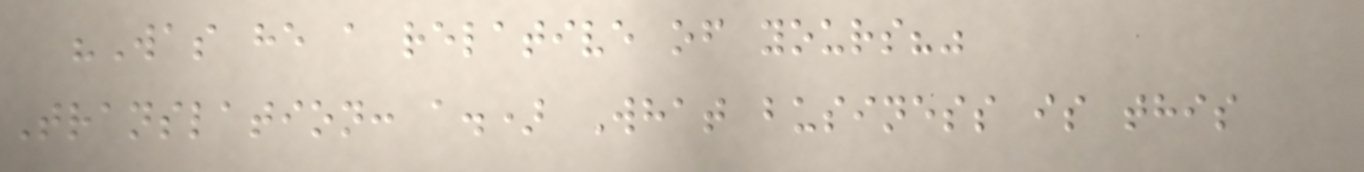"Was he a relative of yours?"
Translation: a.) What business is this
